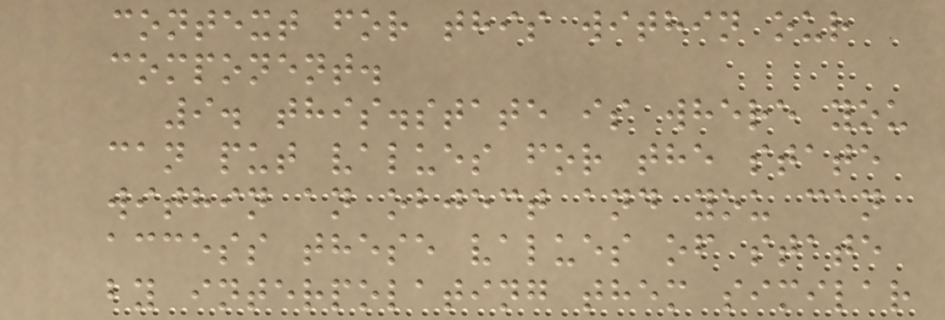context for this within our
component.
9. this.state is where you
can put values for the state
within an object and you can
access these values of state
by interpolating them similar
